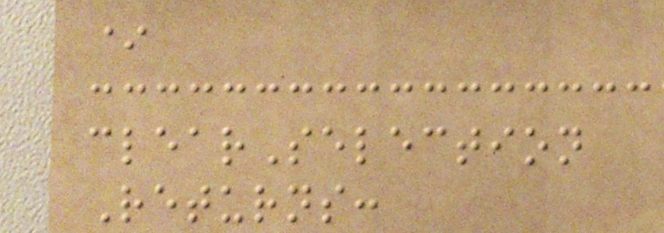*
clearSelection
Returns:
